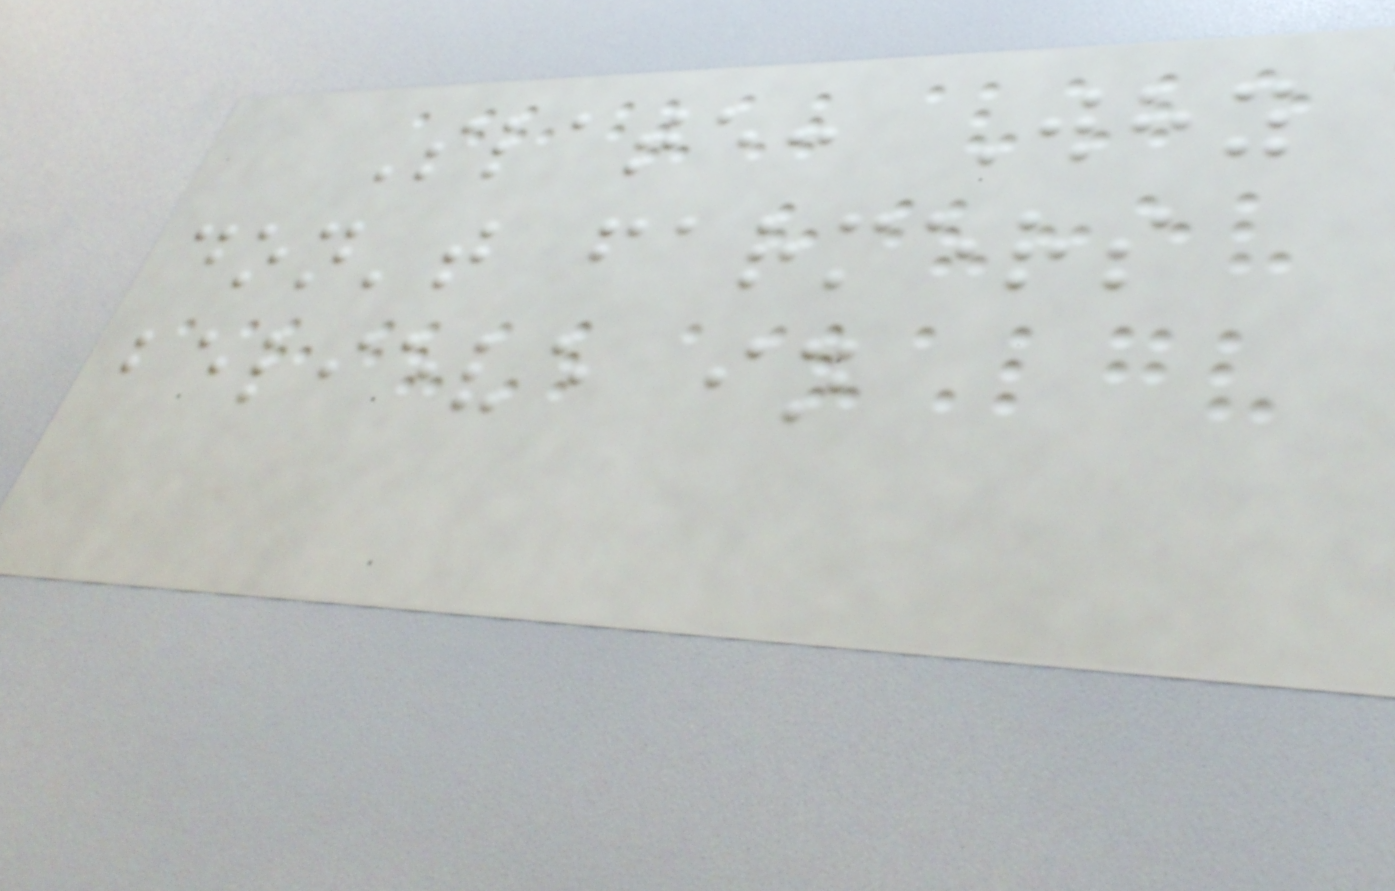Slate: Why
don't farmers
believe in
